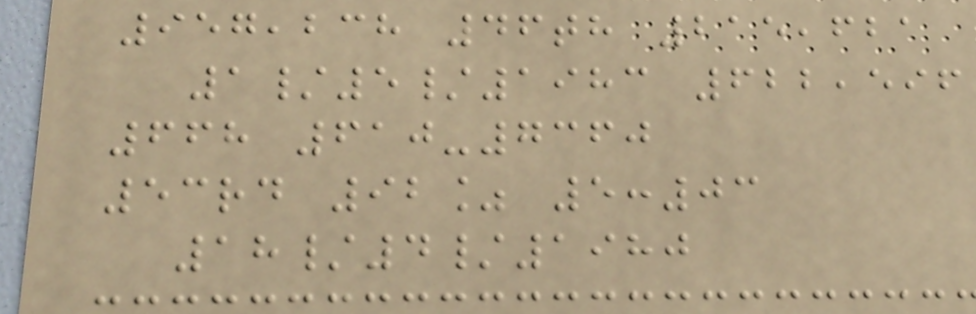957,238 46th 215,621
1/5/1983 622,596
668 610-7360
53rd 92% 5:03
18/4/1980
